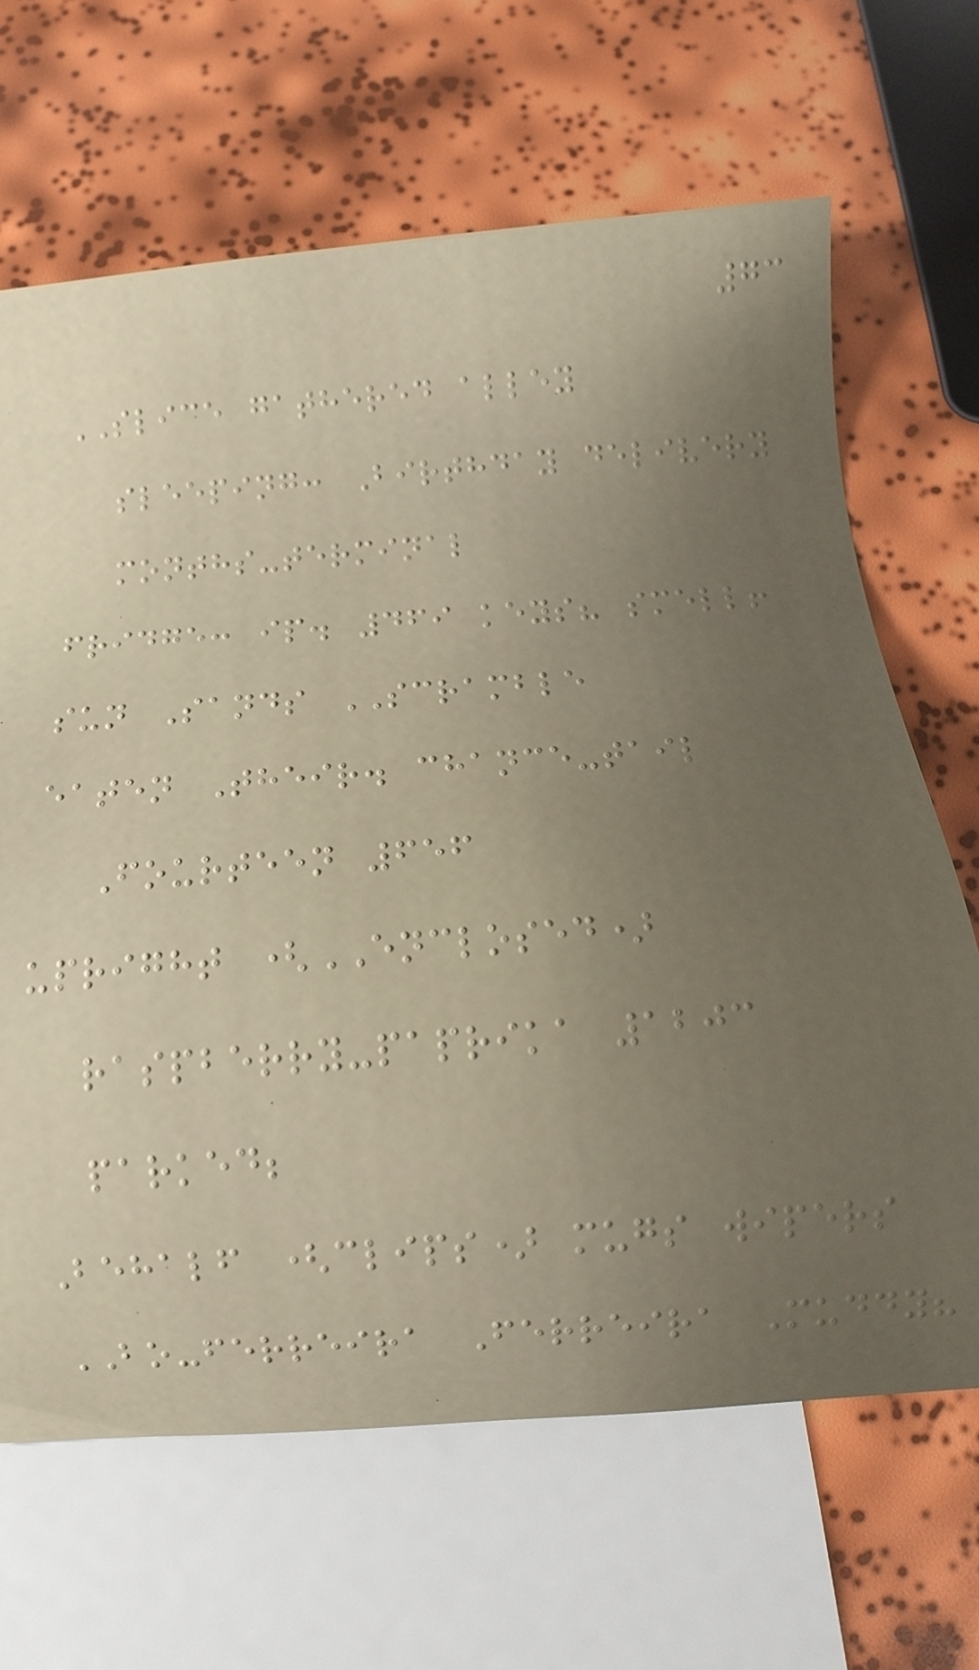73
SLICE gathered alley
sleeping: Birthday delivery
months-terminal
fridge: ip. 469 keys? smell!
sun Sands SCRAMBLE
eaten Their. chance-tail
Fourteen 656
upright (ENCLOSED)
raspberry-paprika 1203
parked;
Behalf (clips) mugs wipers
BO-ferreira Ferreira Muddy?
